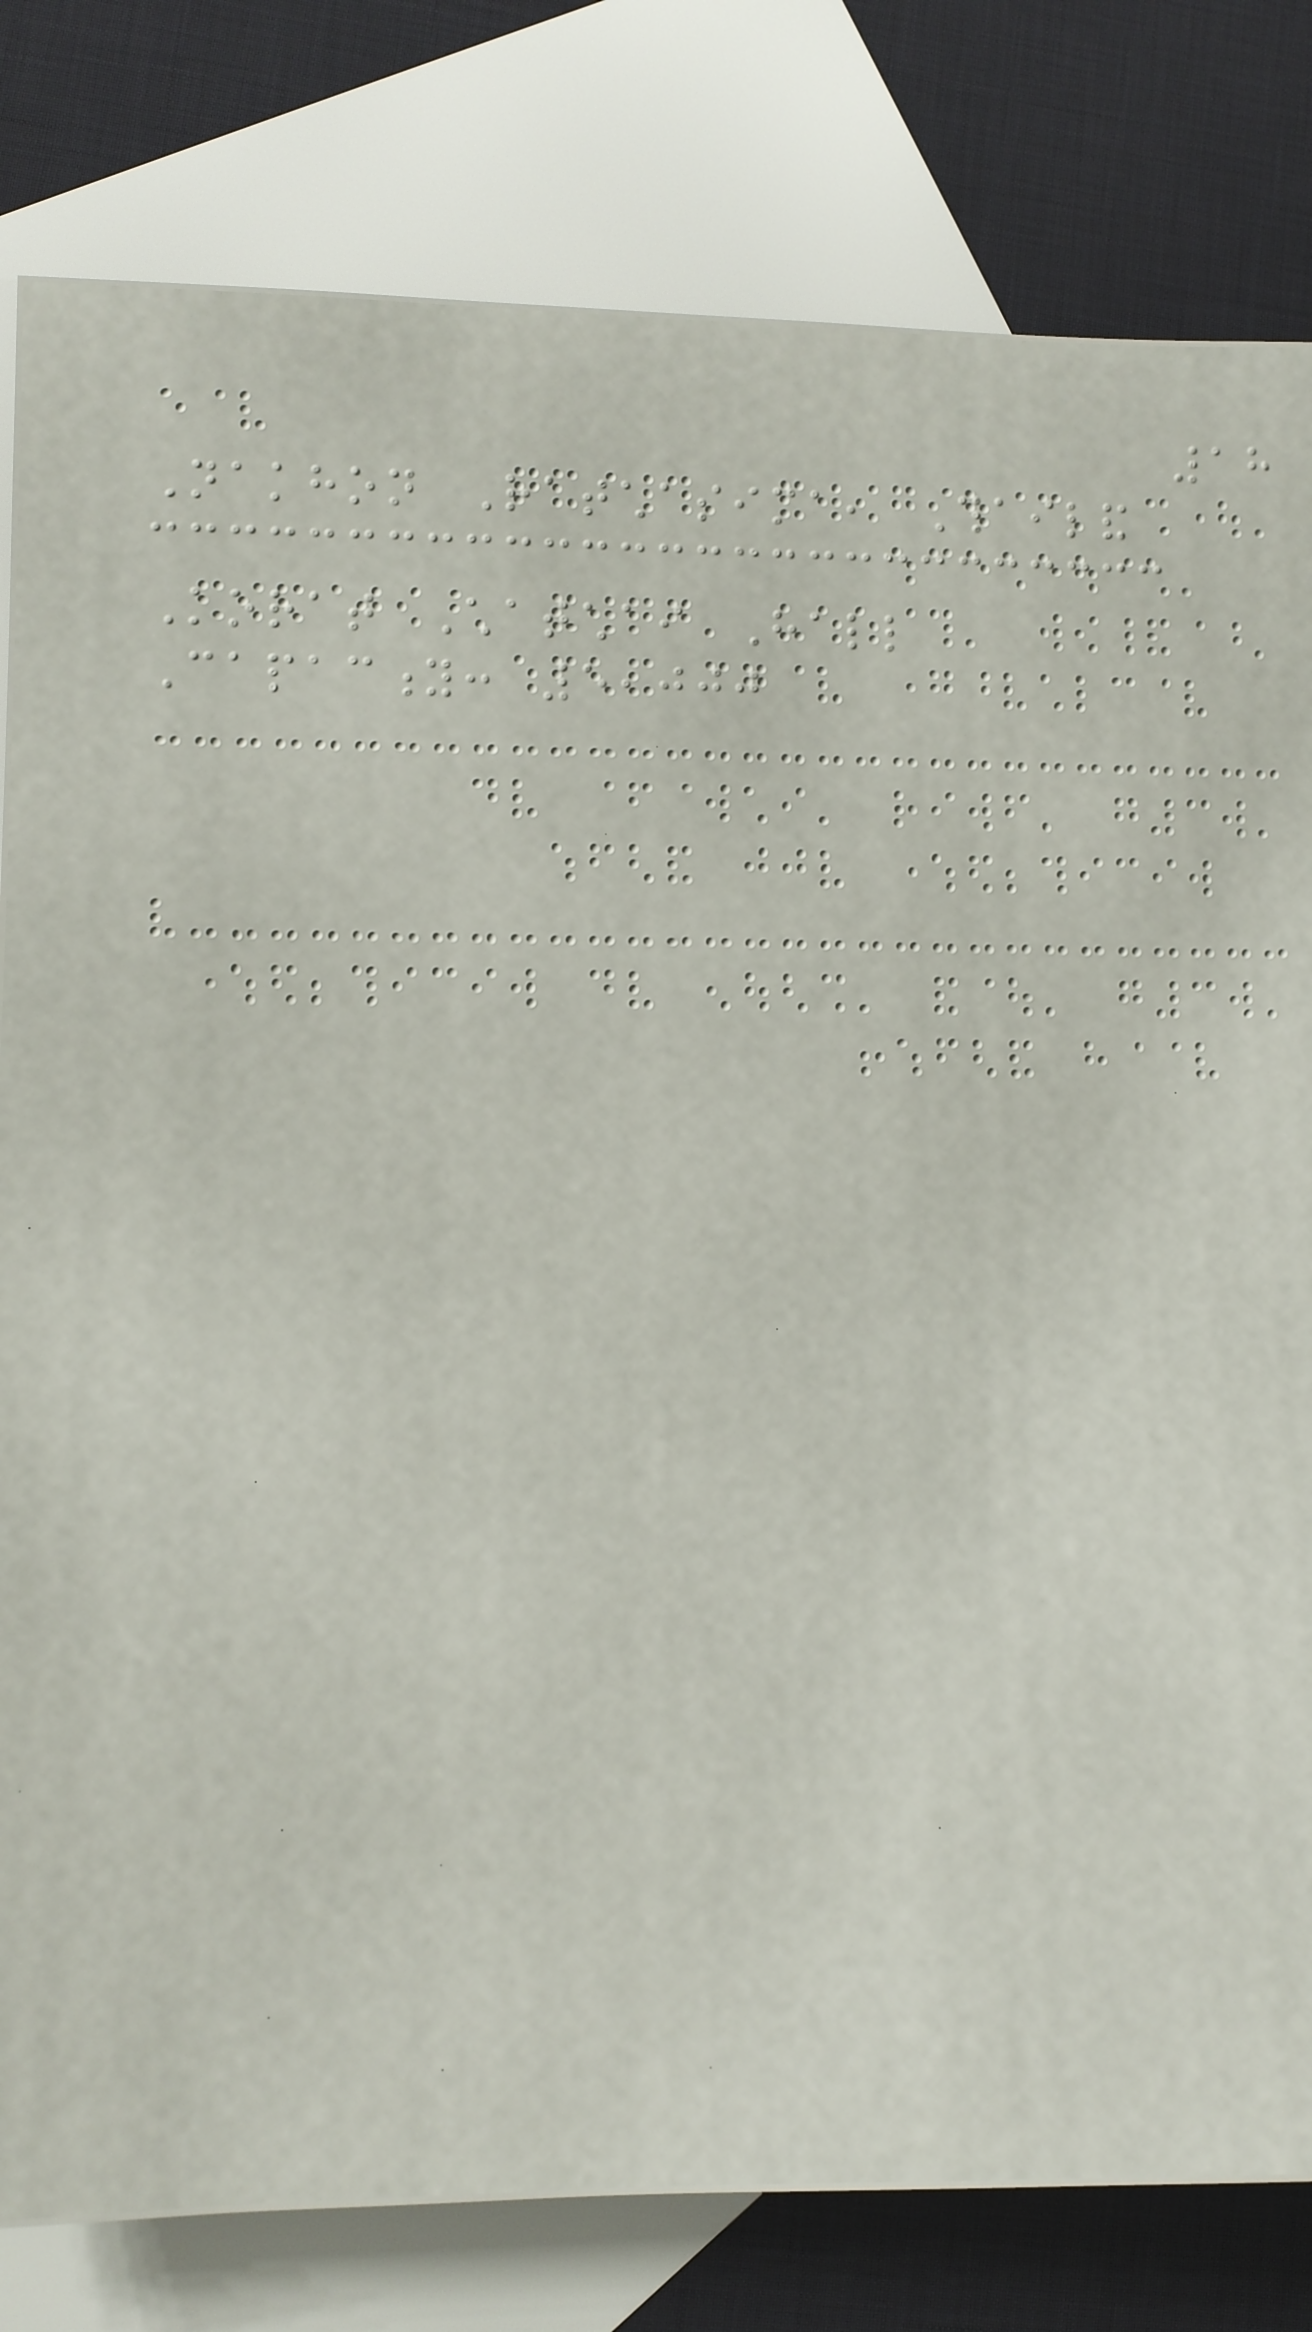18
Nakhon Ratchasima, Thailand
Korat Chatchai Hall
Capacity: 5,000
